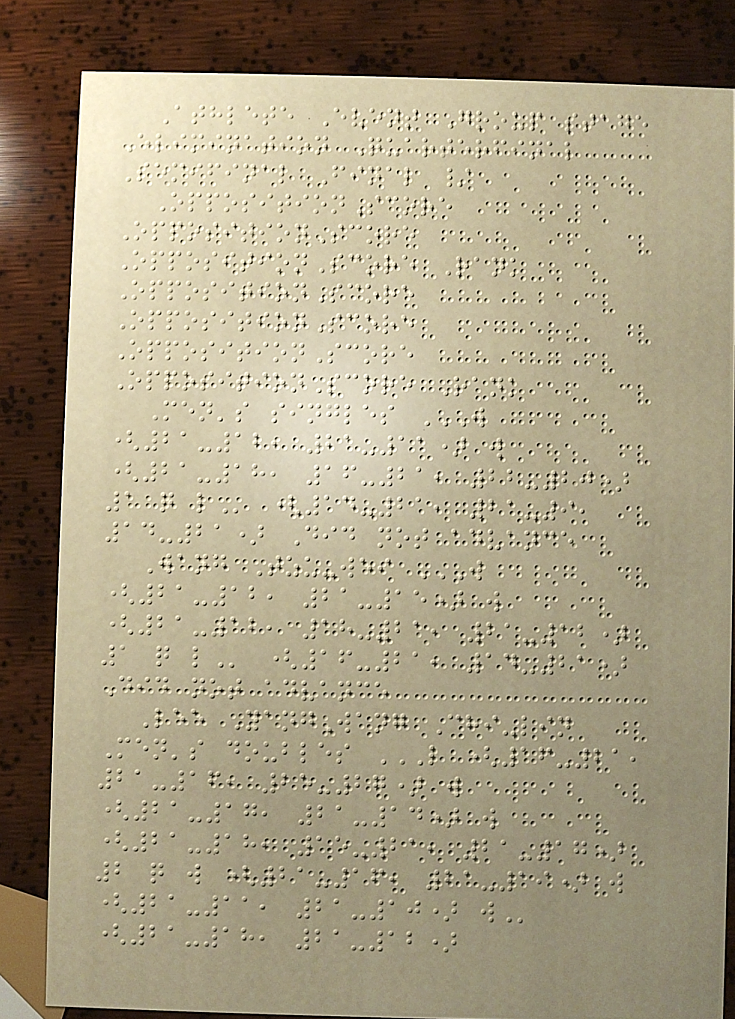Athlete Event Group stage
Elimination Quarterfinal
Semifinal Final /
OppositionScore
OppositionScore
OppositionScore Rank
OppositionScore
OppositionScore
OppositionScore
OppositionScore Rank
Men's singles W
(21-12, 21-11) W
(21-18, 16-21, 22-20)
1 Q L (14-21, 21-9,
14-21) Did not advance
Wang Tzu-wei W
(21-12, 21-15) W
(21-12, 18-21, 21-12)
1 Q L (16-21, 14-21)
Did not advance
Lee YangWang Chi-lin
Men's doubles L (16-21,
21-16, 25-27) W
(21-17, 21-14) W
(21-18, 15-21, 21-17)
2 Q W (21-16, 21-19) W
(21-11, 21-10) W
(21-18, 21-12)
